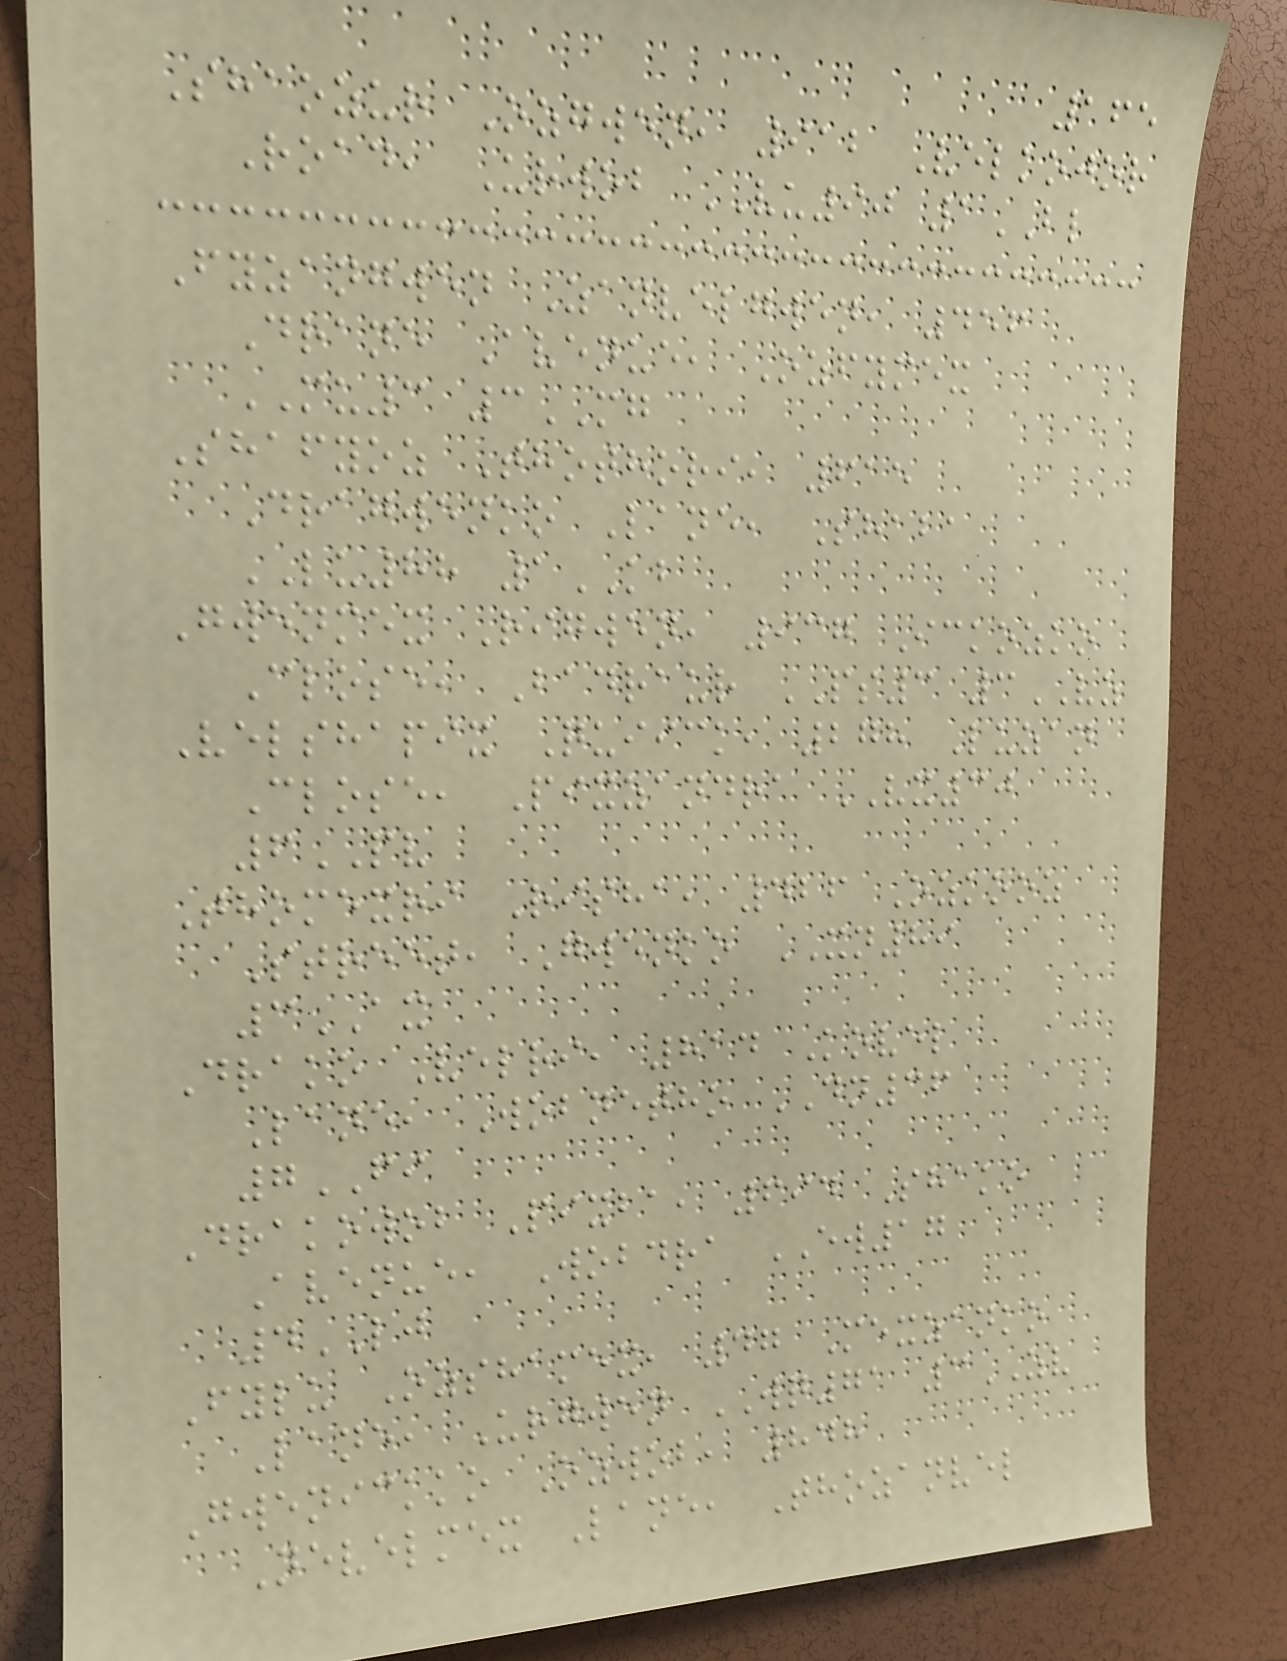165
Shaozur Ozgwen, 912 Velkojor
Road, Urwob VU90 1BL
Fyzangwen Zanvelgwen, 456
Drane Avenue, Ozfymex
MU3 3MG
Shafyoz Thothori, 615
Dragwenko Lane, Shaba
LU88 1KB
Gwenmex Rigwen, 937 Ickozko
Close, Badraur PS3 3VZ
Velshapix Quiick, 278 Luzan
Close, Pixzandra VX30
6PV
Thomexri Risha, 426 Ozkooz
Street, Gwenko XN89
3AX
Drako Velri, 814 Kovel
Lane, Wobnetho DN36
7FI
Drakowob Pixba, 694 Shako
Avenue, Wobdra EW17
4LJ
Fylu Ozshamex, 47 Mexzanko
Lane, Urgwen WQ71 3ZV
Gwenickko Ozwob, 848
Nevelmex Lane, Thozanvel
